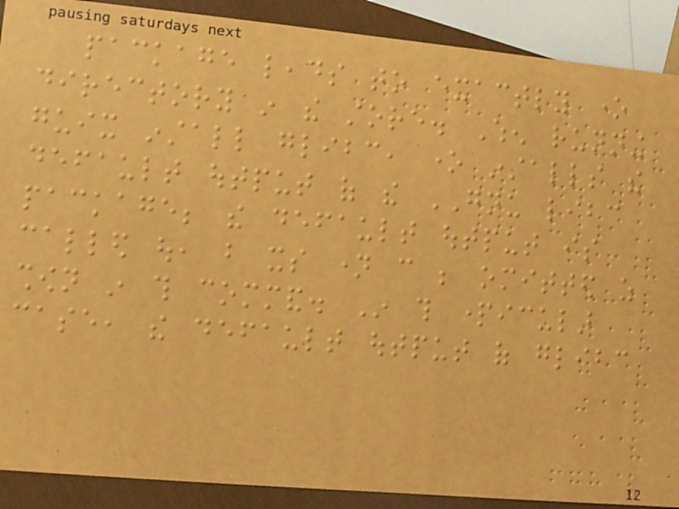package leads to exactly one
directory in the store. When running
guix install glibc, one installs the
default output of the GNU libc
package; the default output is
called out, but its name can be omitted as
shown in this command. In this particular
case, the default output of glibc
